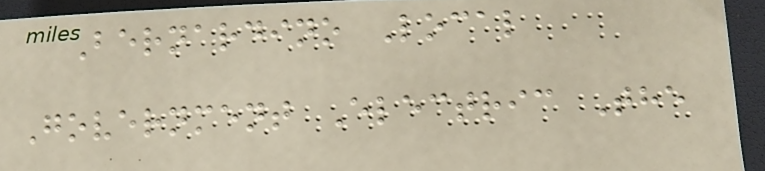Bernardino Local
Government Electric The
